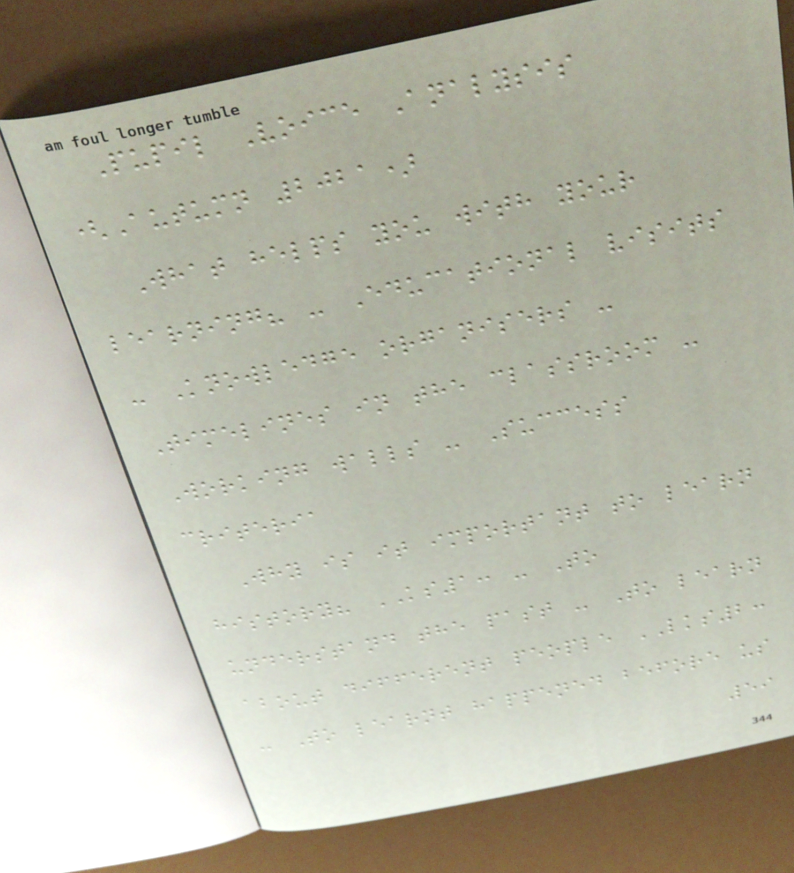Pupil Voice Analysis
(Autumn 2021)
What helps you with your
learning? - Educational visits
- Knowledge organisers -
Timelines in the classroom -
Working walls - Success
criteria
Why is it important to learn
history? KS1: - To
understand the past - To learn
about different people LKS2:
- To learnt happened before us
59
